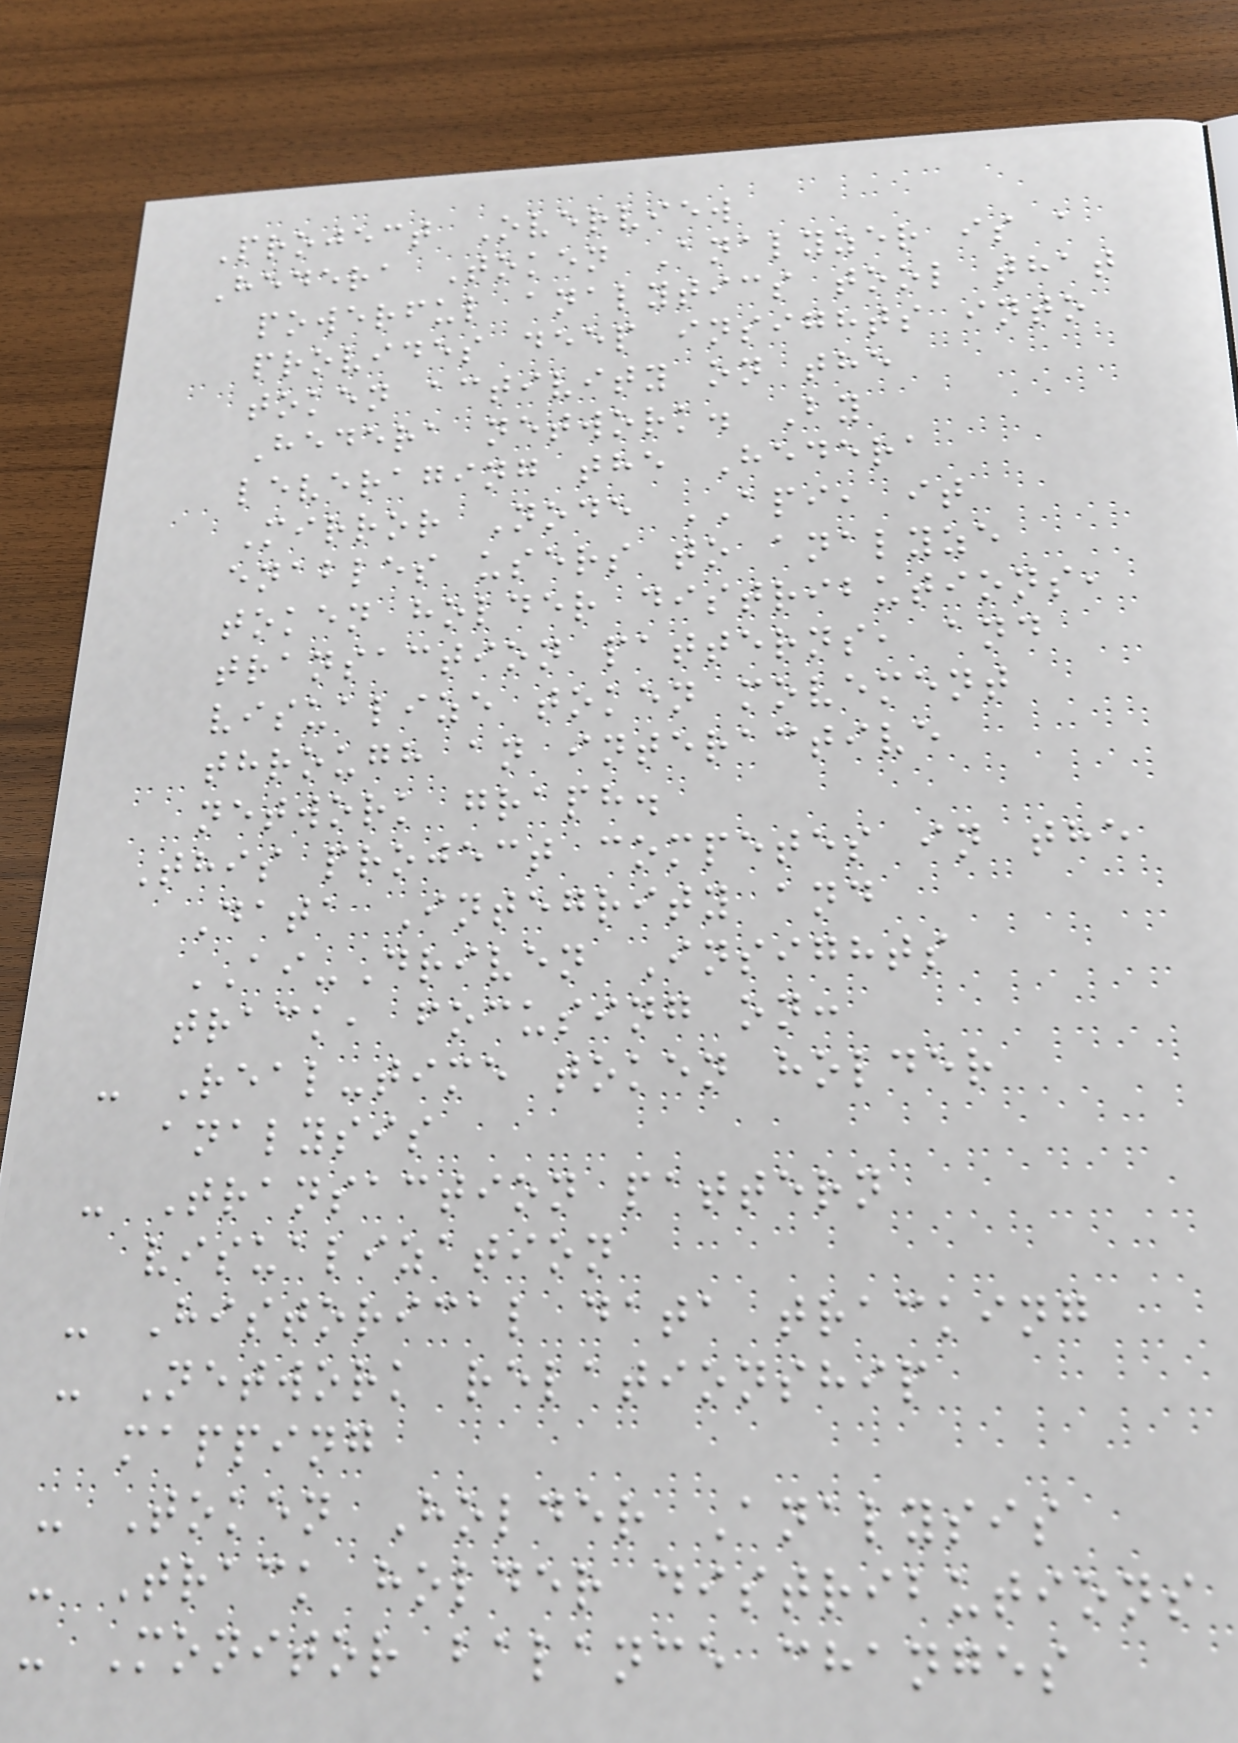Project Overview
Hedera Token Analyzer is a
powerful analytics tool that
provides deep insights into
token activity on the
Hedera network. By
leveraging the Hedera
Mirror Node API, it
enables users to analyze
token holder distributions,
transaction patterns, and
visualize token movement
through an interactive
network graph.
This project competes in the
Data Integrity and
AI-Driven Insights
track, focusing on:
- Real-time token holder
analysis
- Transaction pattern
visualization
- Historical data tracking
- Network relationship
mapping
- Token Holder Analysis
- Track holder distributions
- Monitor balance changes
